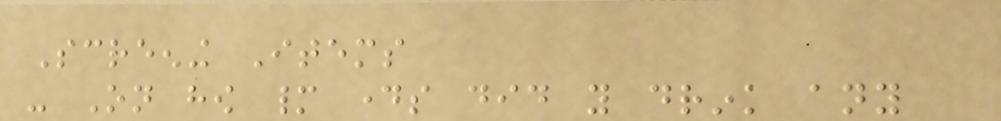Screening Items
- On how many days did you drink any
